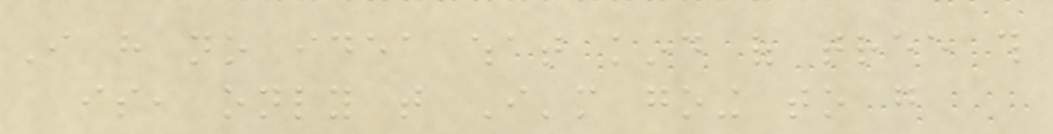I have no idea what kind of tree this
is, only that I'm going to go
